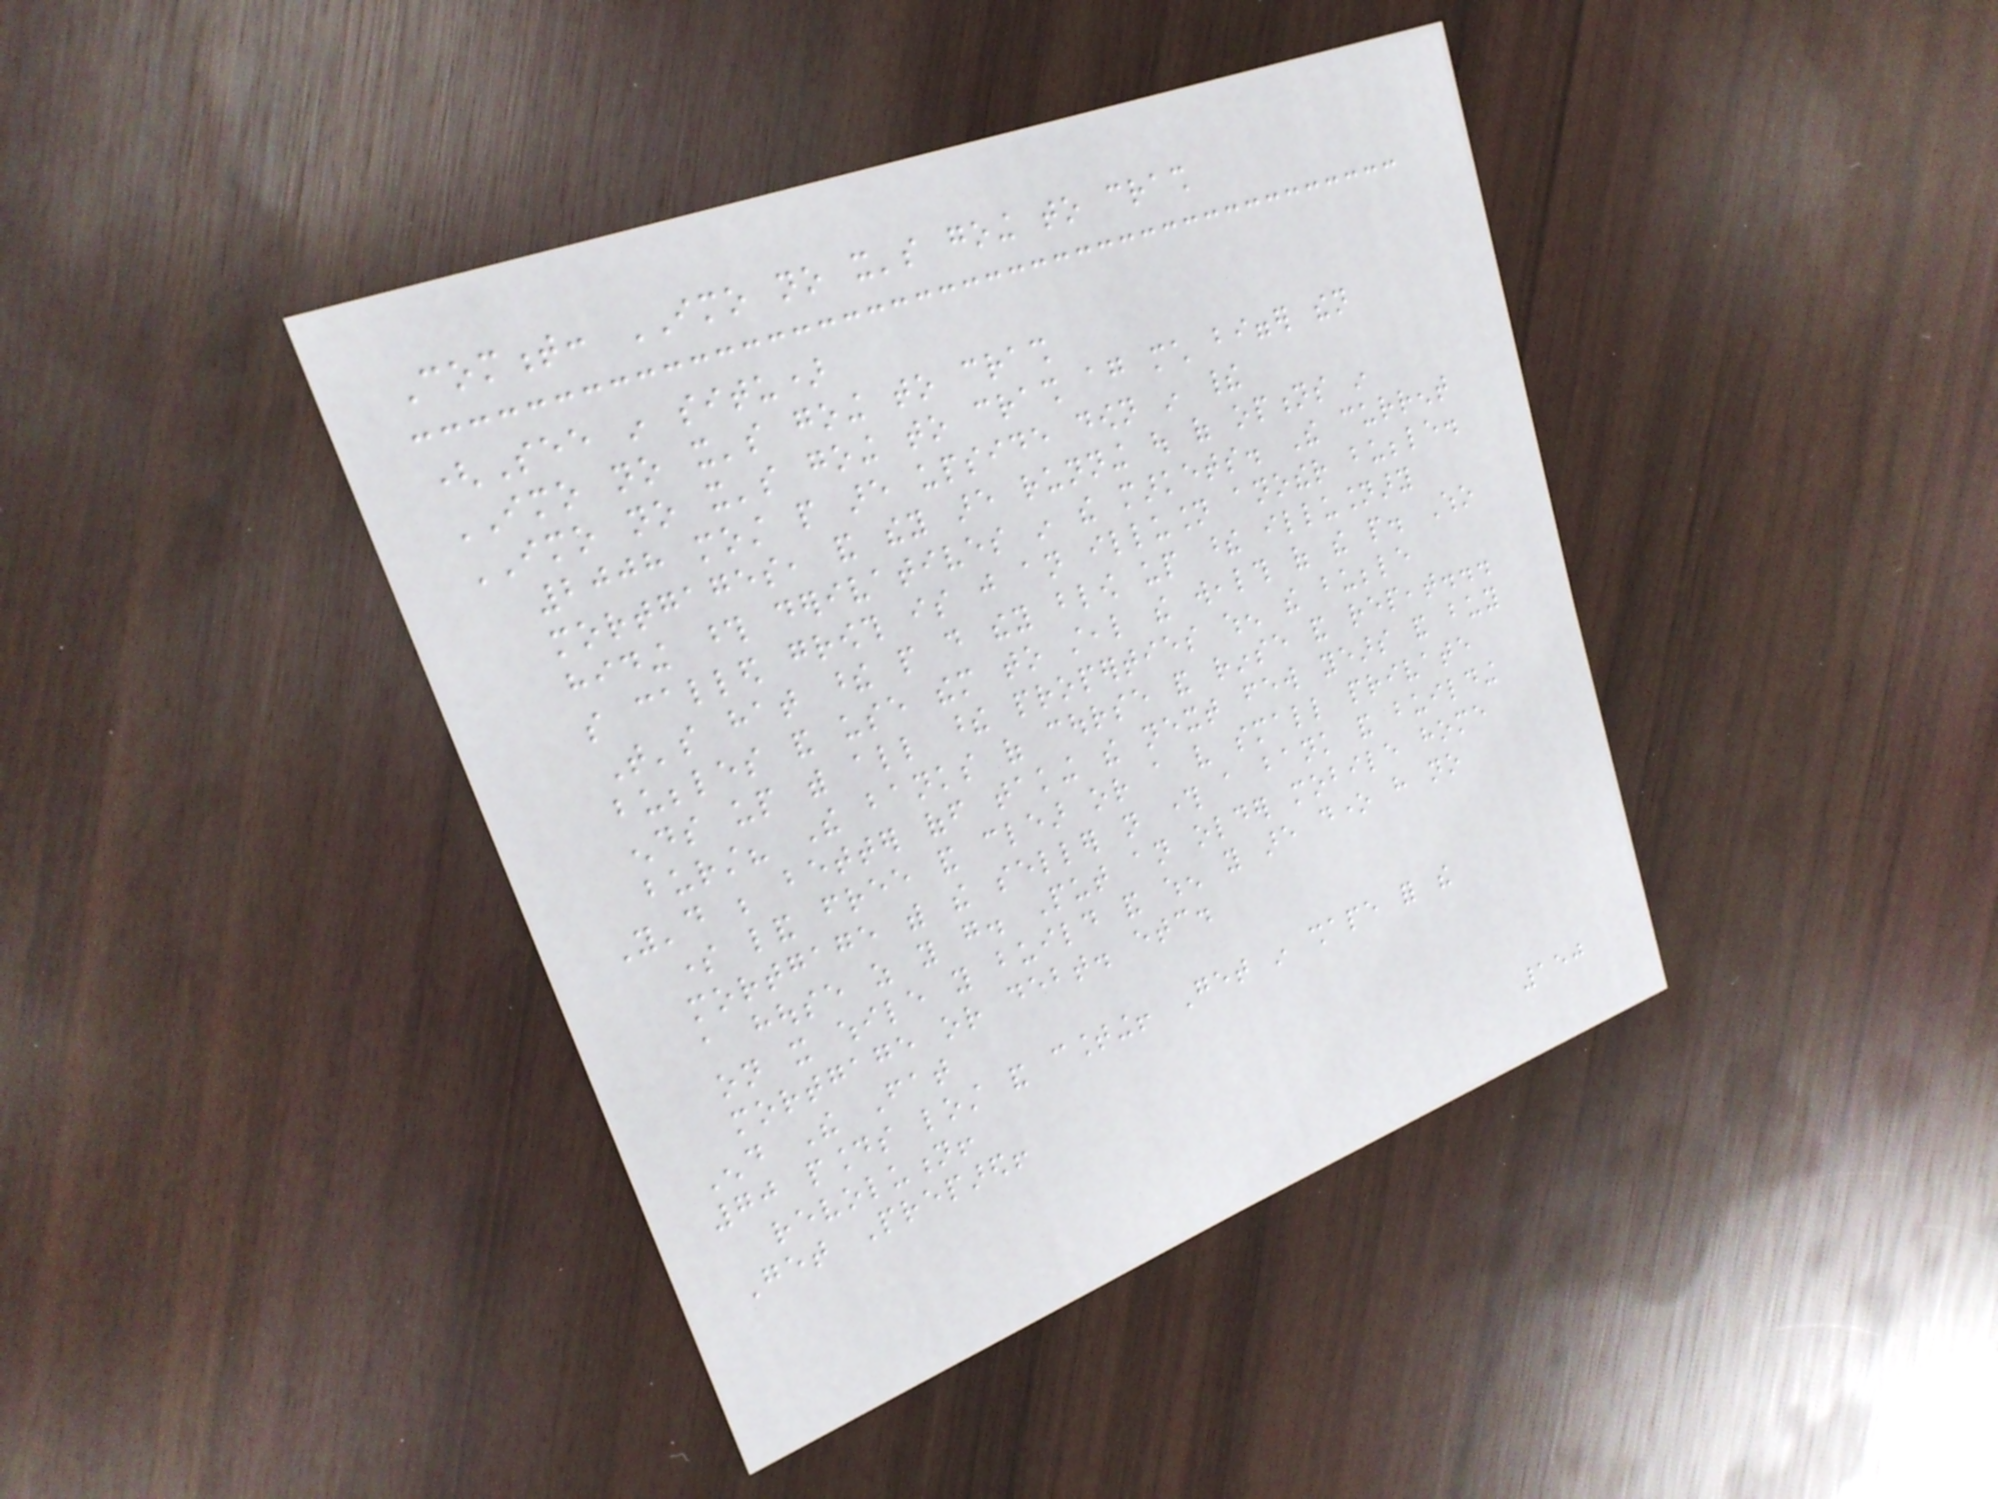Comment: IMO no it's going to crash
(See in situ)
IMO no it's going to crash
IMO no it's going to crash again much bigger then
2008 most people are upside down in their
mortgages, and they are running out of options in
hiding those derivatives in the markets. The current
so called growth is just an illusion another bubble.
That's hat these people do they blow up these illusionary
bubbles and use them to steal the wealth of the people. Who
ends up with all these properties when the bubble
burst? The banks of course and rinse and repeat...
You'd be better off taking the next few years and buy
some land free and clear or a very small private
mortgage with the seller not through a bank and building
a house as you go. Put an older mobile home
on it while you build and when you are done have no
mortgage or debt. etc.
End The Fat
70 pounds lost and counting! Get in shape for the
revolution!
Get Prepared!
150
